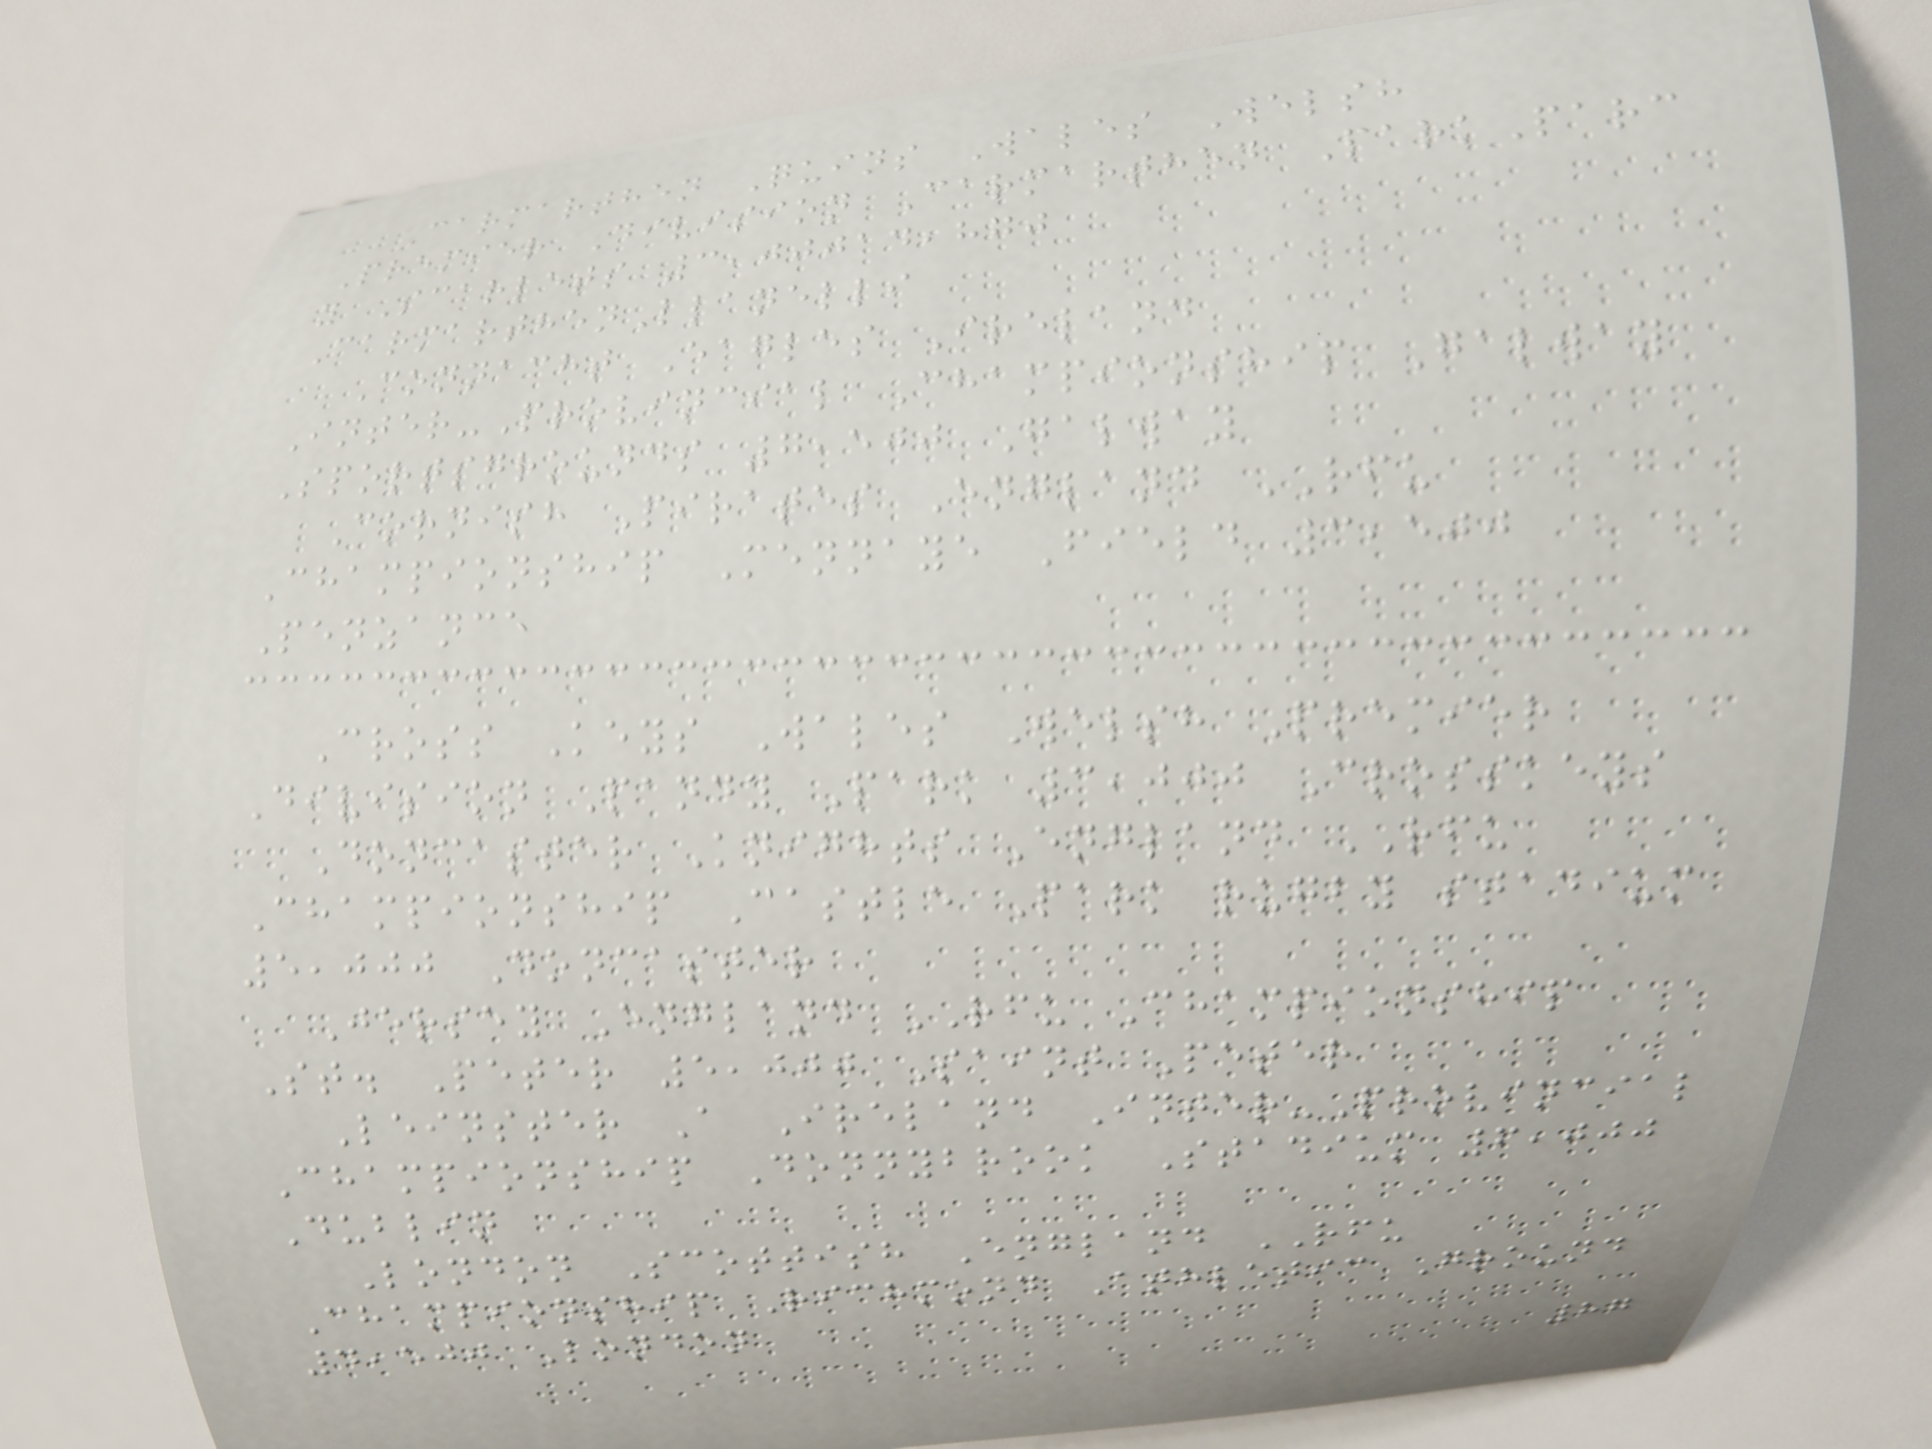Carmarthen Quins Wales Welsh
Premier Division Carmarthen ParkParc
y Scarlets 3,00014,870
CarmarthenLlanelli
Connacht Eagles Ireland
Inter-Provincial Championship Galway
Sportsgrounds 7,500 Galway
Cornish Pirates England RFU
Championship Mennaye Field 3,500
Penzance
Cross Keys Wales Welsh Premier
Division Pandy Park 3,000 Crosskeys
Doncaster Knights England RFU
Championship Castle Park rugby stadium
5,000 Doncaster
Jersey England RFU Championship
St. Peter 5,000 Saint Peter
Leinster A Ireland Inter-Provincial
Championship Donnybrook Stadium 6,000
Dublin
London Scottish England RFU
Championship Richmond Athletic Ground
4,500 London
87
